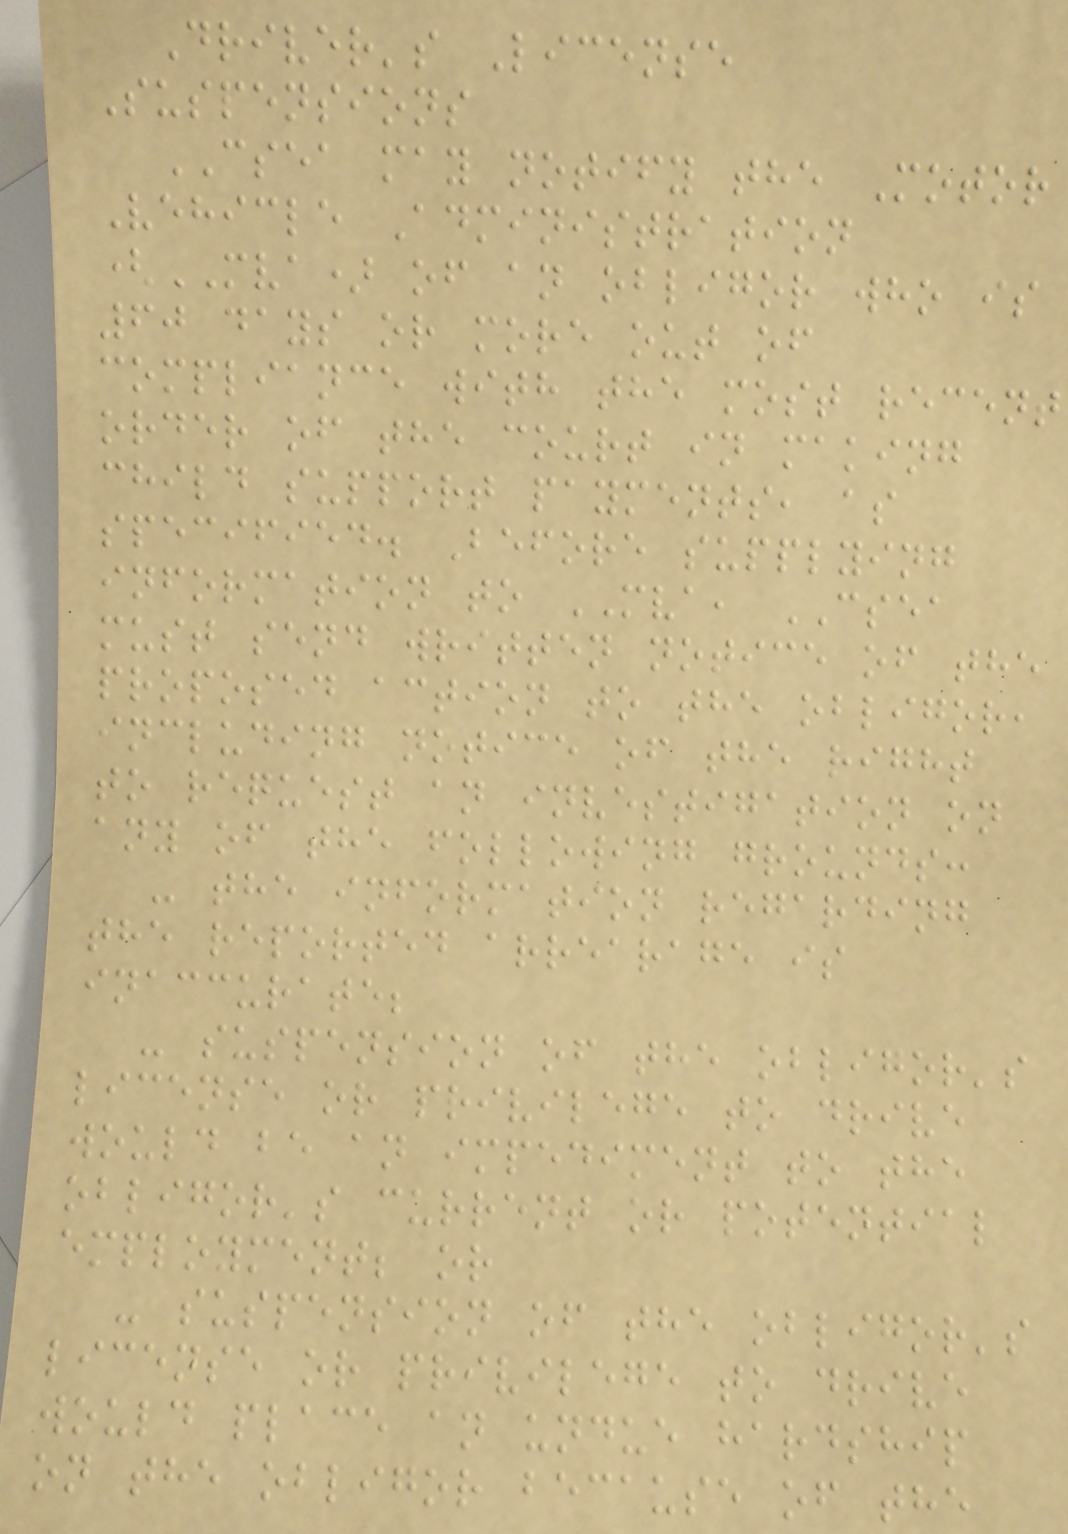Driver's License
Suspensions
CSEA may notify the Motor
Vehicle Administration
(MVA) of an obligor who is
60 days or more out of
compliance with the most recent
order of the court in making
child support payments, as
specified. Before supplying
information to MVA, CSEA
must send written notice of the
proposed action to the obligor,
including notice of the right
to request an investigation on
any of the following grounds:
- the information regarding
the reported arrearage is
inaccurate;
- suspension of the obligor's
license or privilege to drive
would be an impediment to the
obligor's current or potential
employment; or
- suspension of the obligor's
license or privilege to drive
would place an undue hardship
on the obligor because of the
